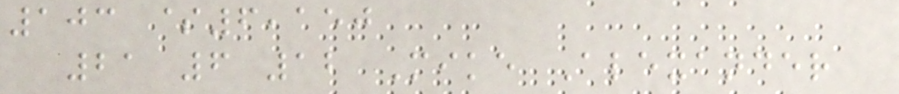103 $6,150
21 6 12 Mike Alexander
